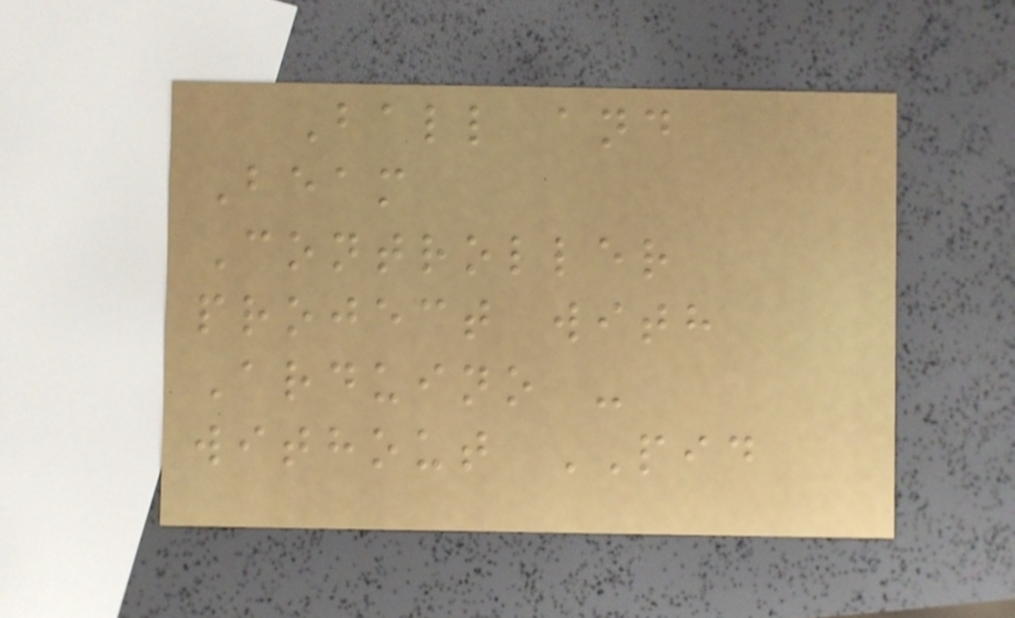Ball and
Beam
Controller
project with
Arduino -
without PID
